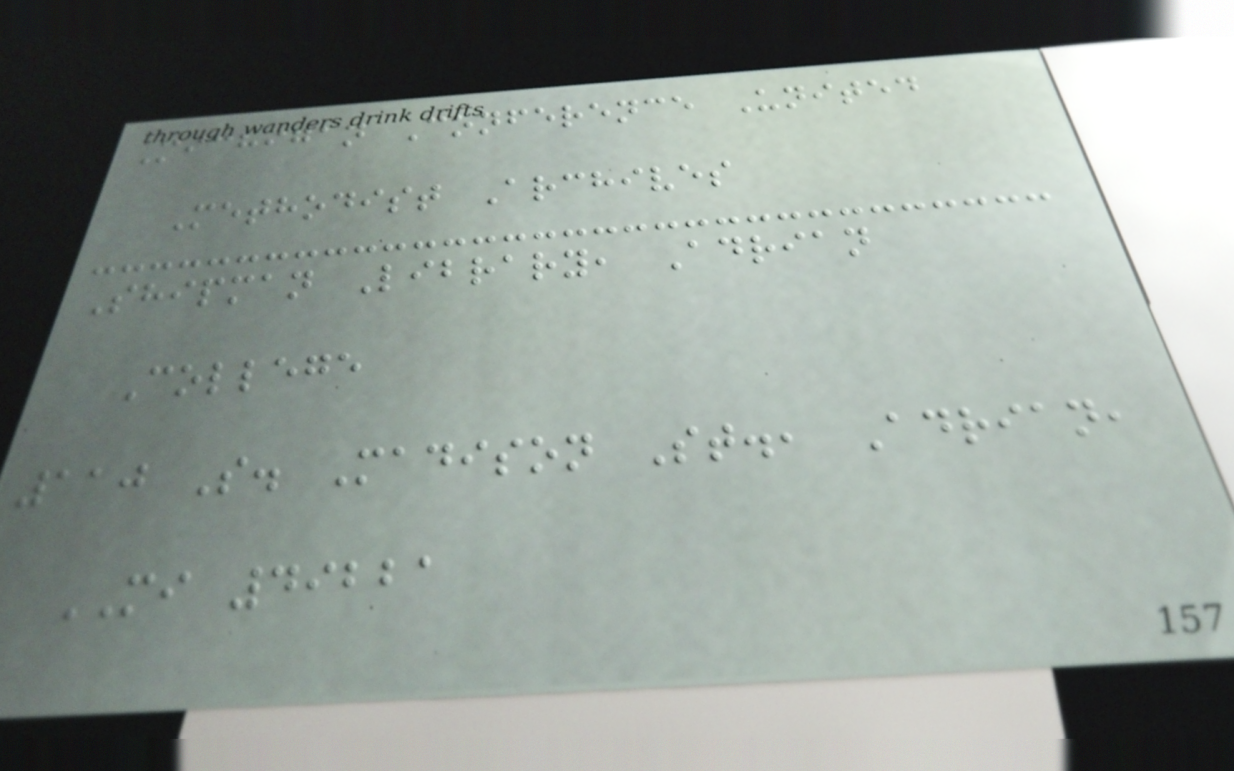Michigan Conference United
Methodist Archives
Shipman Library, Adrian
College
110 S. Madison St., Adrian,
MI 49221
